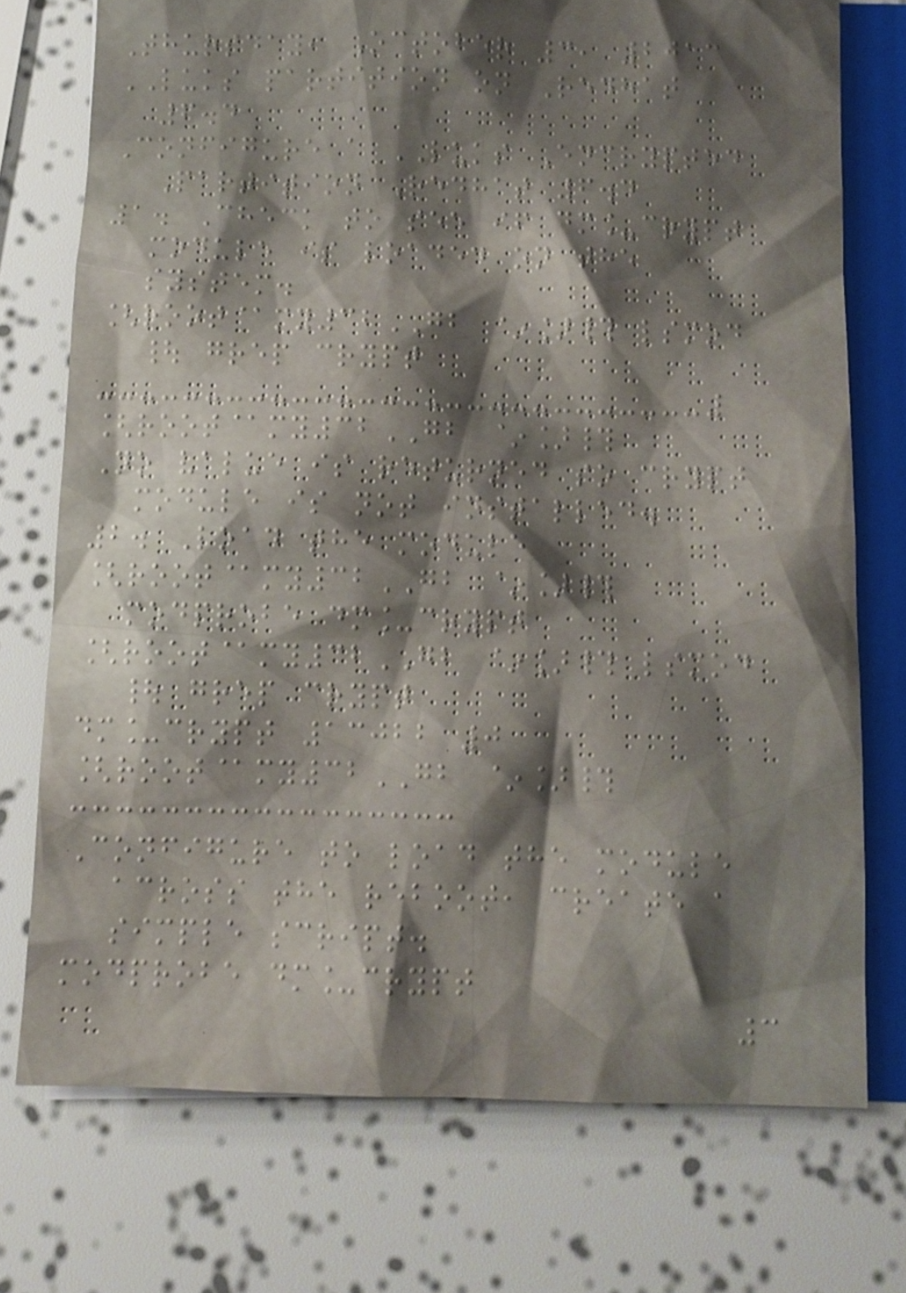Thursday, October 3, 2013
LUKS partition on Redhat
6.4
Configure a LUKS Encrypted
Partition Redhat 6.4
1. Check to see if dm_crypt
module is loaded on the
system.
[root@my32GB ~]# lsmod
| grep crypt
[root@my32GB ~]#
No value is returned so crypt
module is not installed.
2. Load the module
[root@my32GB ~]#
modprobe dm_crypt
[root@my32GB ~]# lsmod
| grep crypt
dm_crypt 13022 0
[root@my32GB ~]#
Configure to load the module
across the reboot, create a
simple script.
modprobe dm_crypt
3
